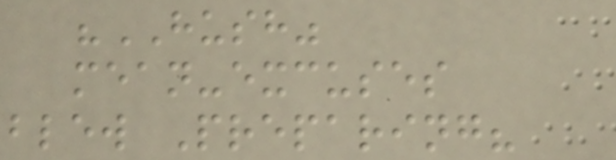"HUSH"
mean-excuses
blew Preparing?
